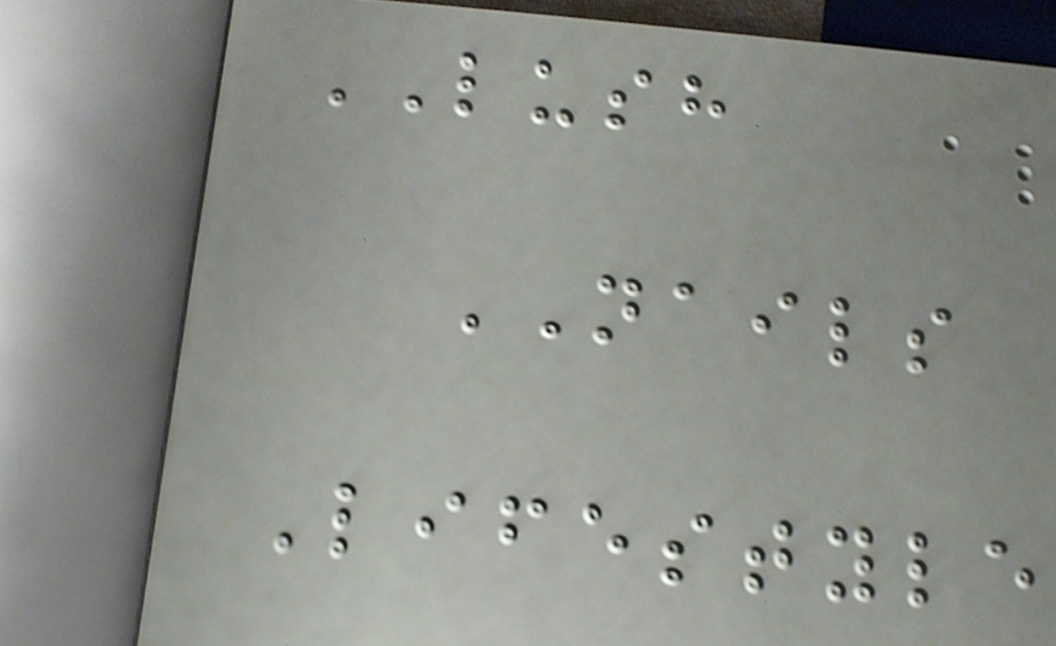LUSH
NAILS
Lifestyle
